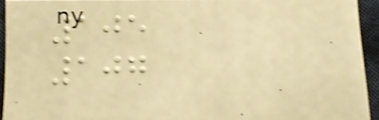105
107
